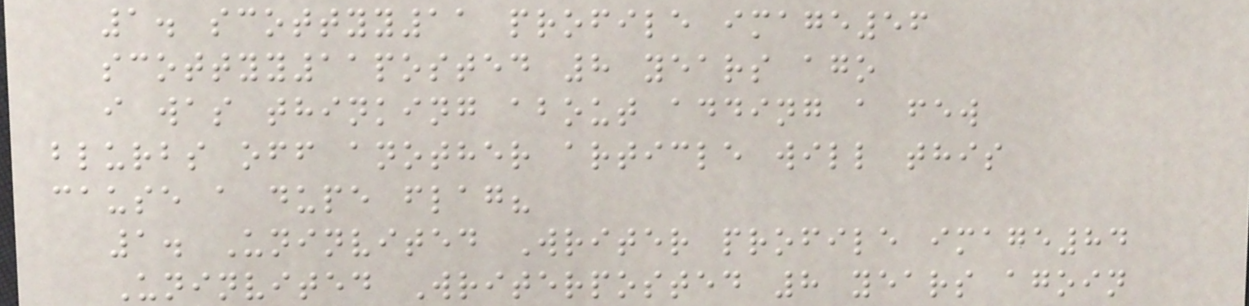1. scottyy11 profile image56
scottyy11posted 8 years ago
i was thinking about adding a few
blurbs off another article will this
cause a dupe flag?
1. Uninvited Writer profile image84
Uninvited Writerposted 8 years agoin
